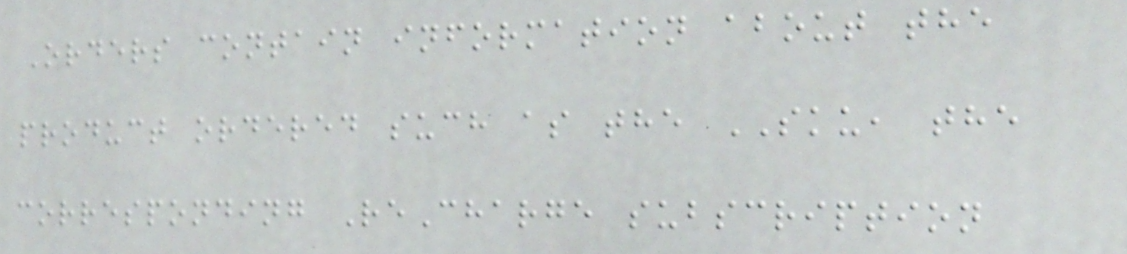Orders contain information about the
product ordered such as the SKU, the
corresponding ReCharge subscription
